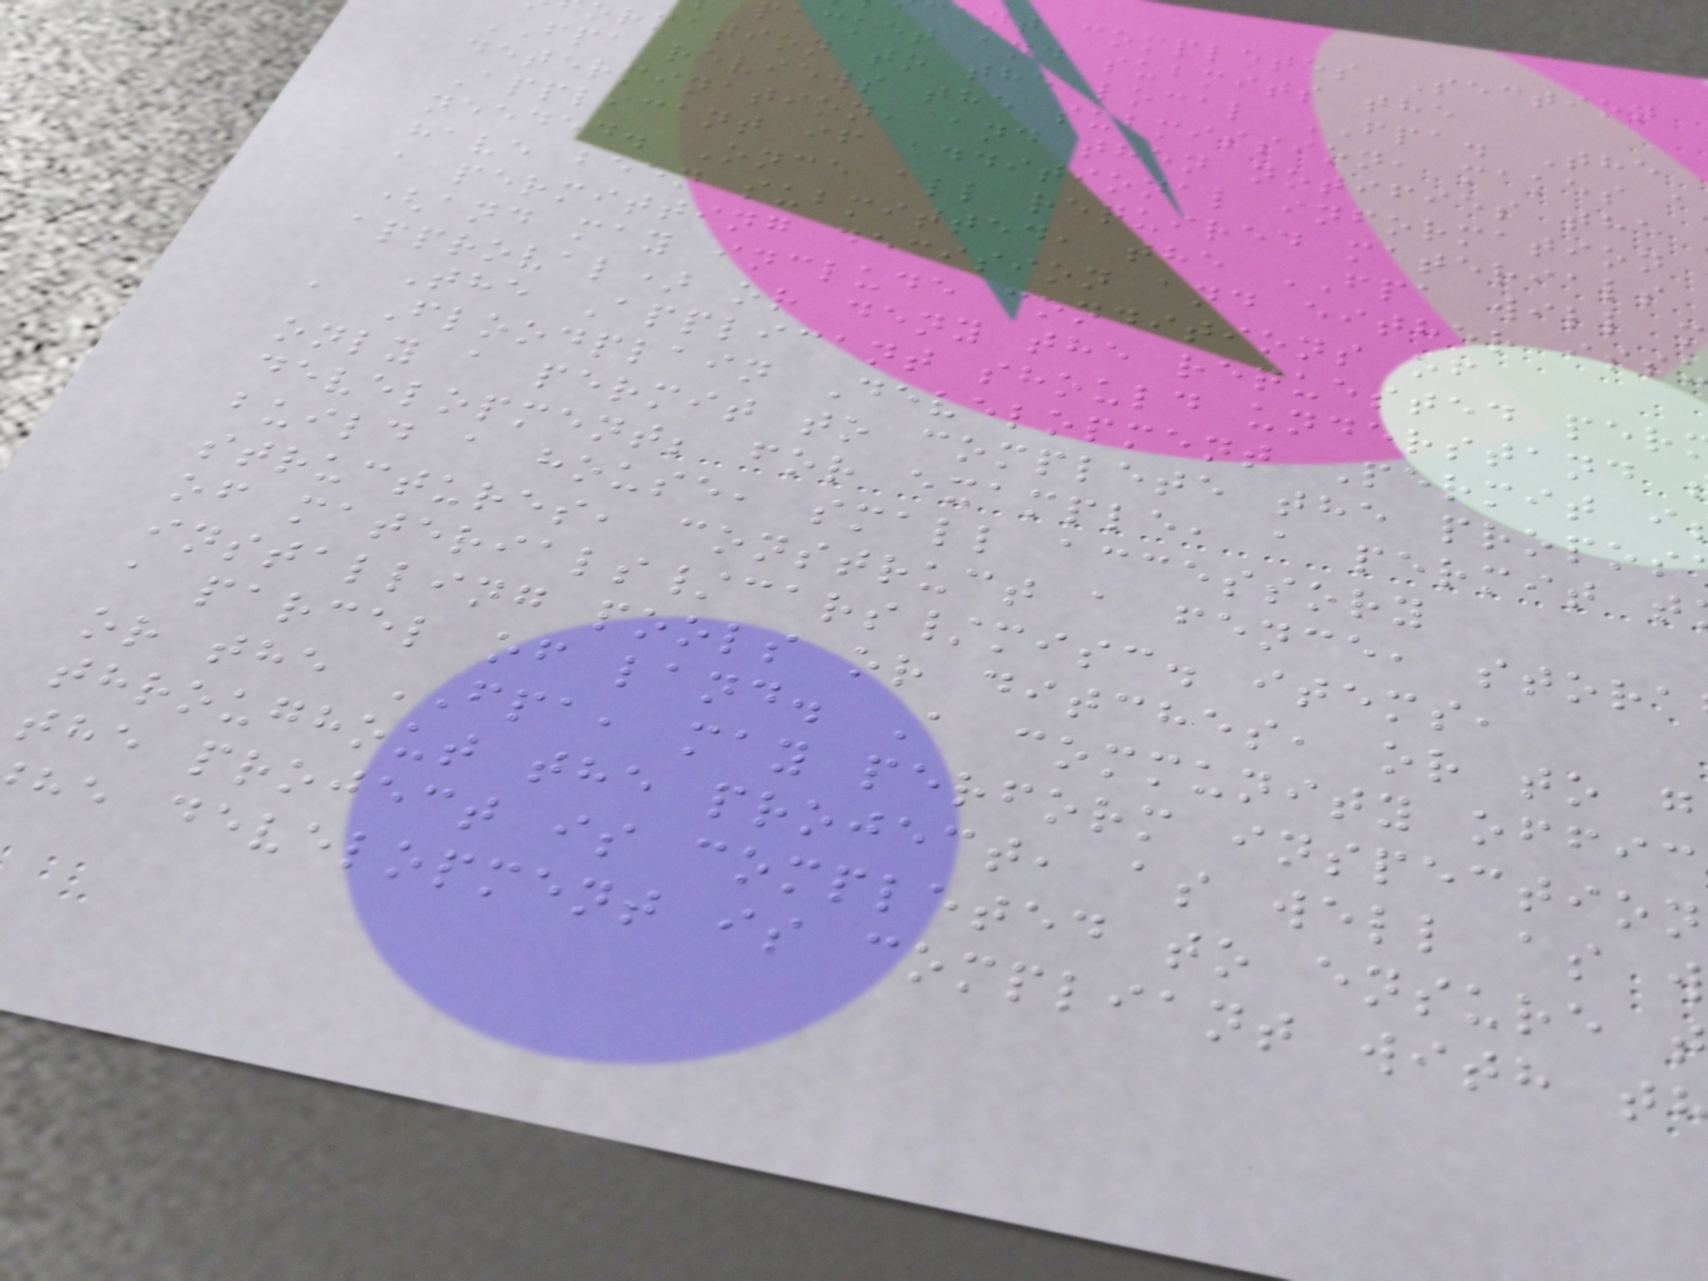ant completes Section
acket and submits the
rmation to the local FPA. The
FPA reviews the submission, makes a
determination, and then notifies the
Applicant if additional information
needed. Once all required materials
have been submitted, the FPA will m
a permitting decision and either iss
(and may include conditions of
approval) or deny the requested per
The Applicant should understand
a Floodplain Development Permit i
only a permit to complete the propos
development; for example, a permit t
build a house, small accessory
structures, construct a fence, stora
of materials/cars/misc. items,
installing pools or ditches, or to g
a parcel of land. A community offic
or the FPA, may perform inspection
throughout the project, as well as w
the project is completed to ensure t
he development is compliant with t
